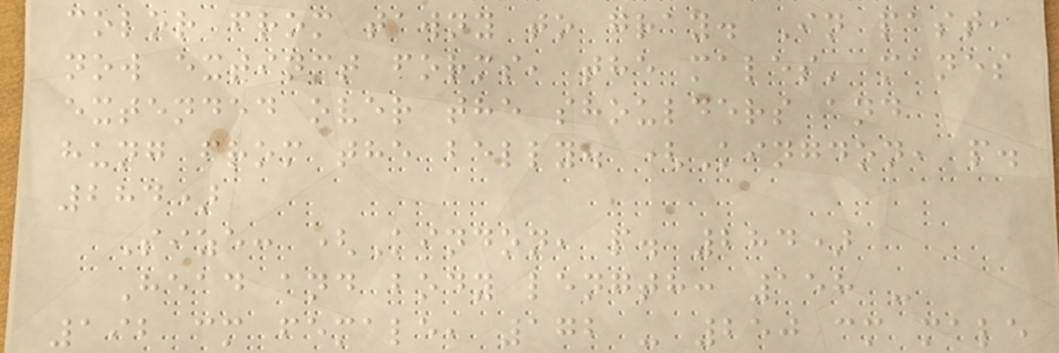color from tawny to gray. In past,
now extinct forms, the males' manes
extended over the shoulders and
hung from the belly. (Kingdon, p.
284)
Size: (Kindon, p. 284)
Head and body length: 158 -
192 cm female, 172 - 250 cm male
